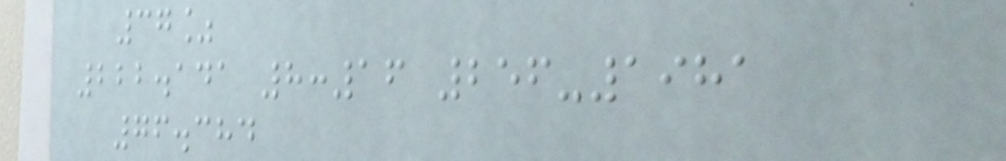37%
222.141 8:16 256-1981
76.384
